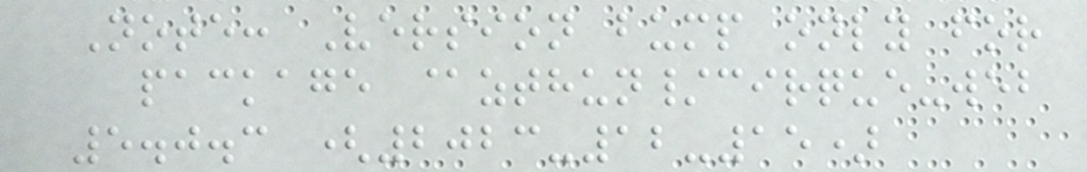Note: Version bump only for
package @zthun/cirque-web
5.0.3 (2023-12-15)
